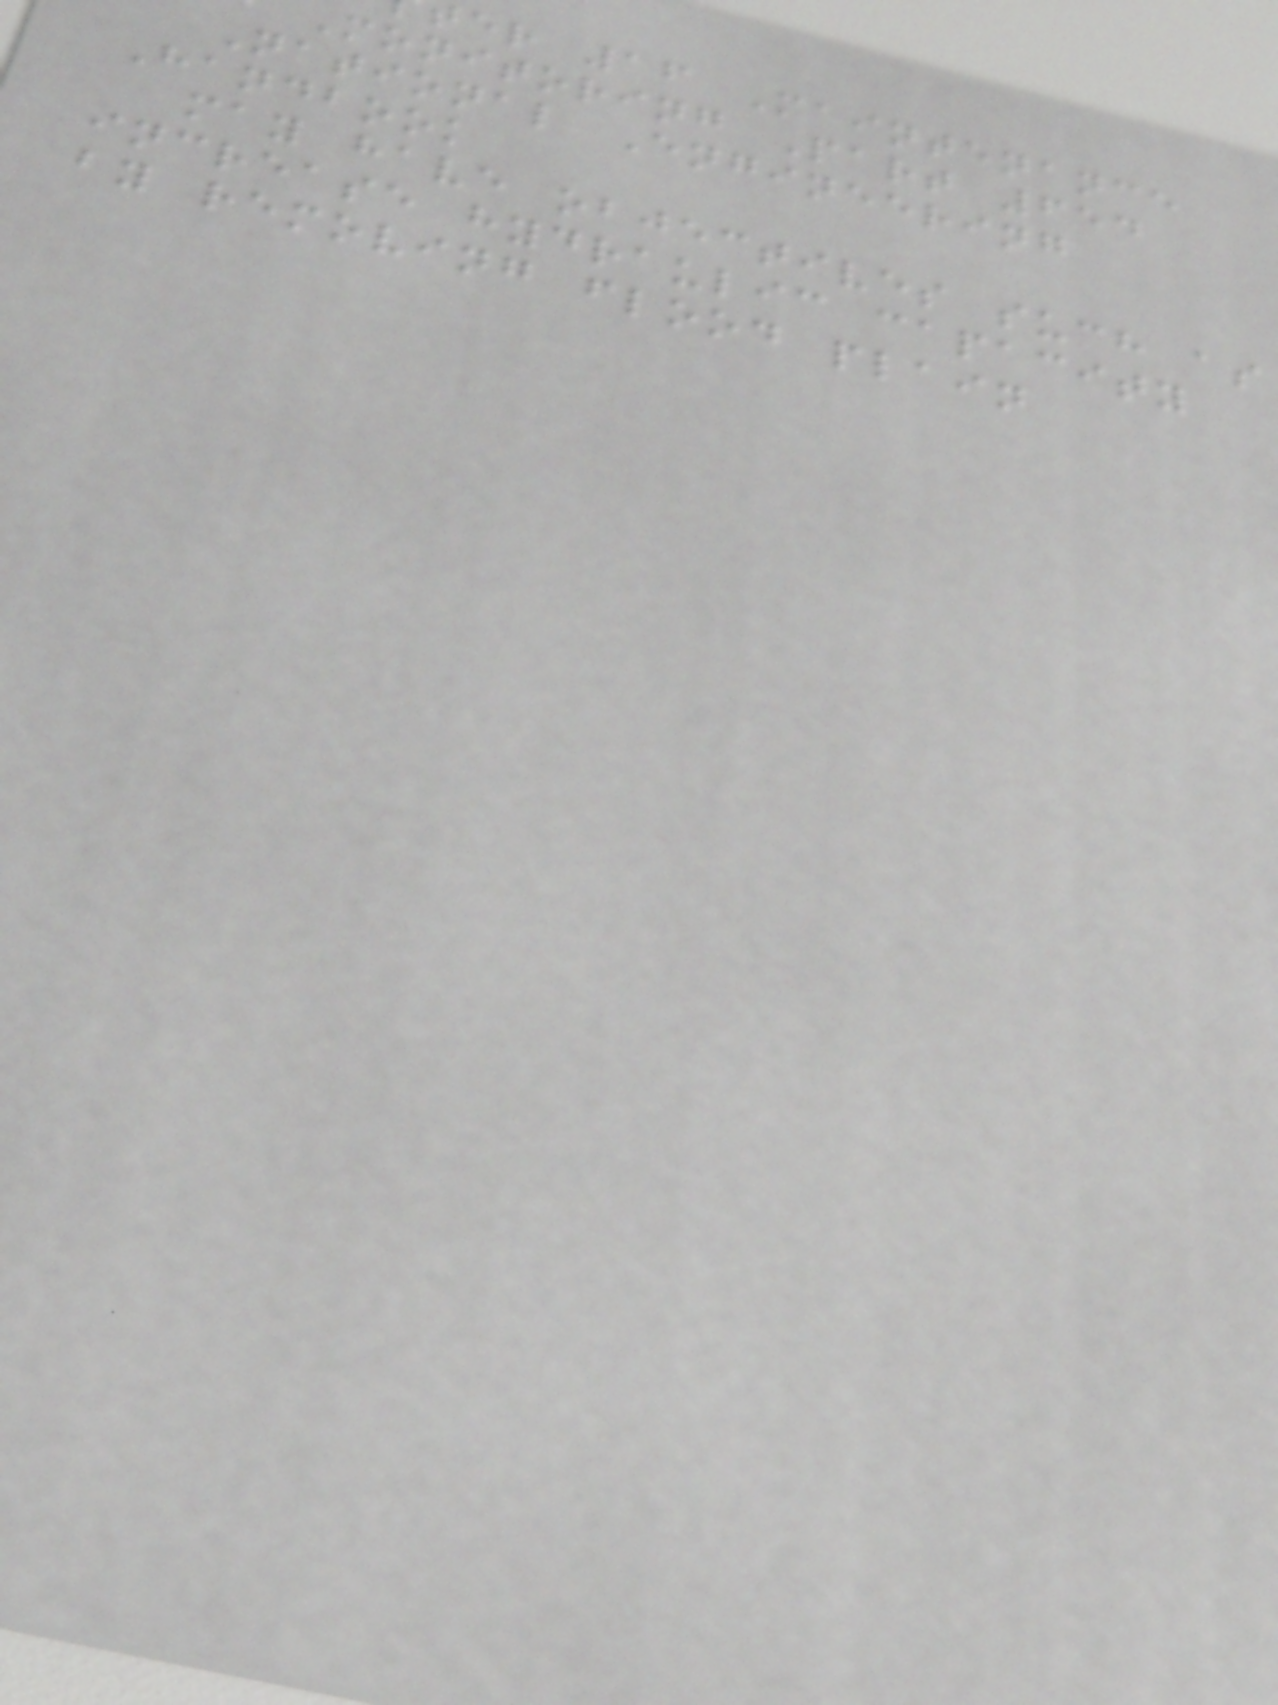er 16 Maintenance
Monitoring Part 654
National Engineering
Handbook
may have objectives such as
increase hydraulic capacity
by removing flood plain
